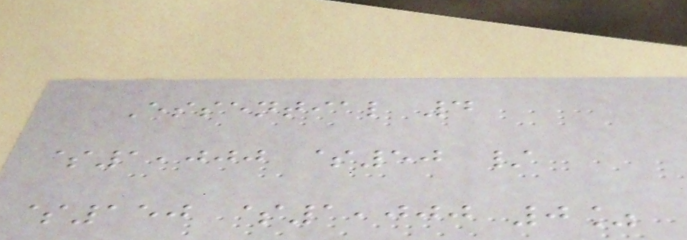Essential 4
$1,000 $50 /
$150 $1,000 0%
